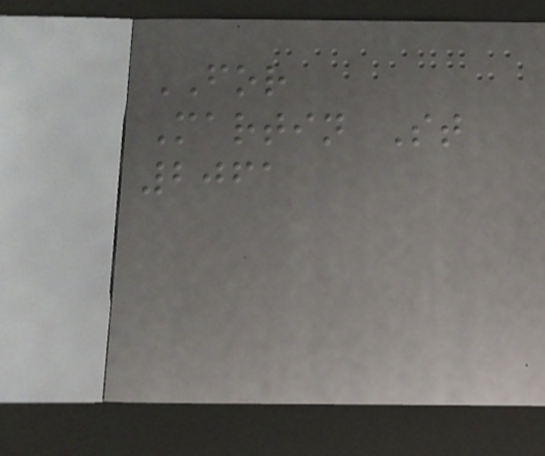FOR
Martin St
2061
